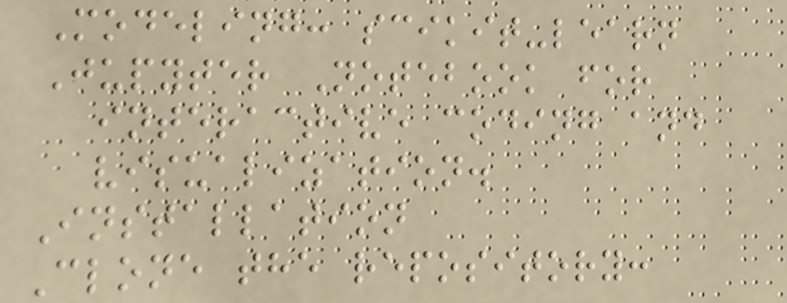Modeling: scikit-learn
Jupyter Notebook for
interactive coding and
visualization.
Installation
Clone the repository:
